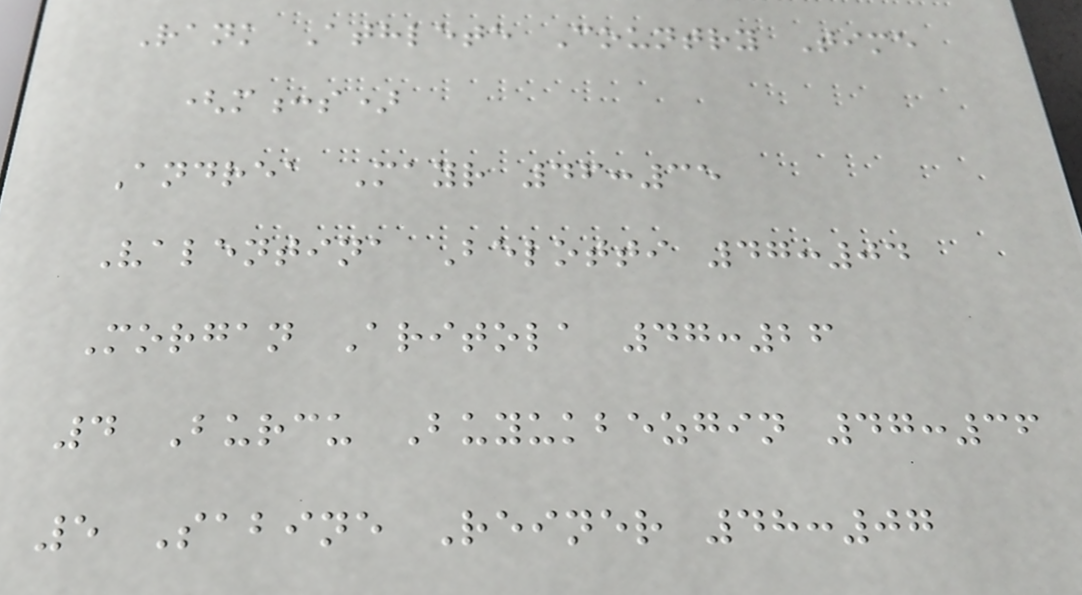Rank Athlete Country Time
(m:s)
Andrea Mayr 46:35
Valentina Belotti 47:04
Morgan Aritola 47:26
4 Burcu Buyukbezgin 47:36
5 Sabine Reiner 48:07
